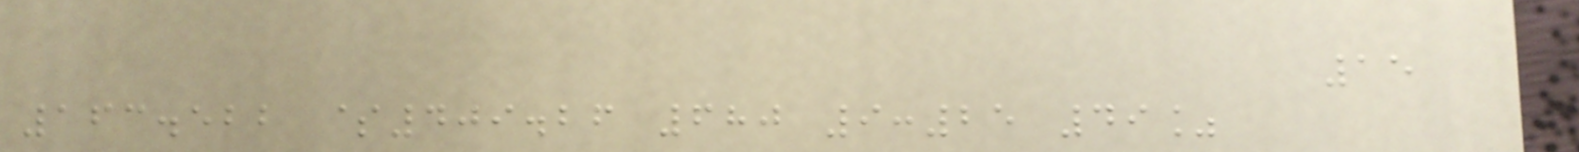15
163.522 $409.26 680 9:25 49%
